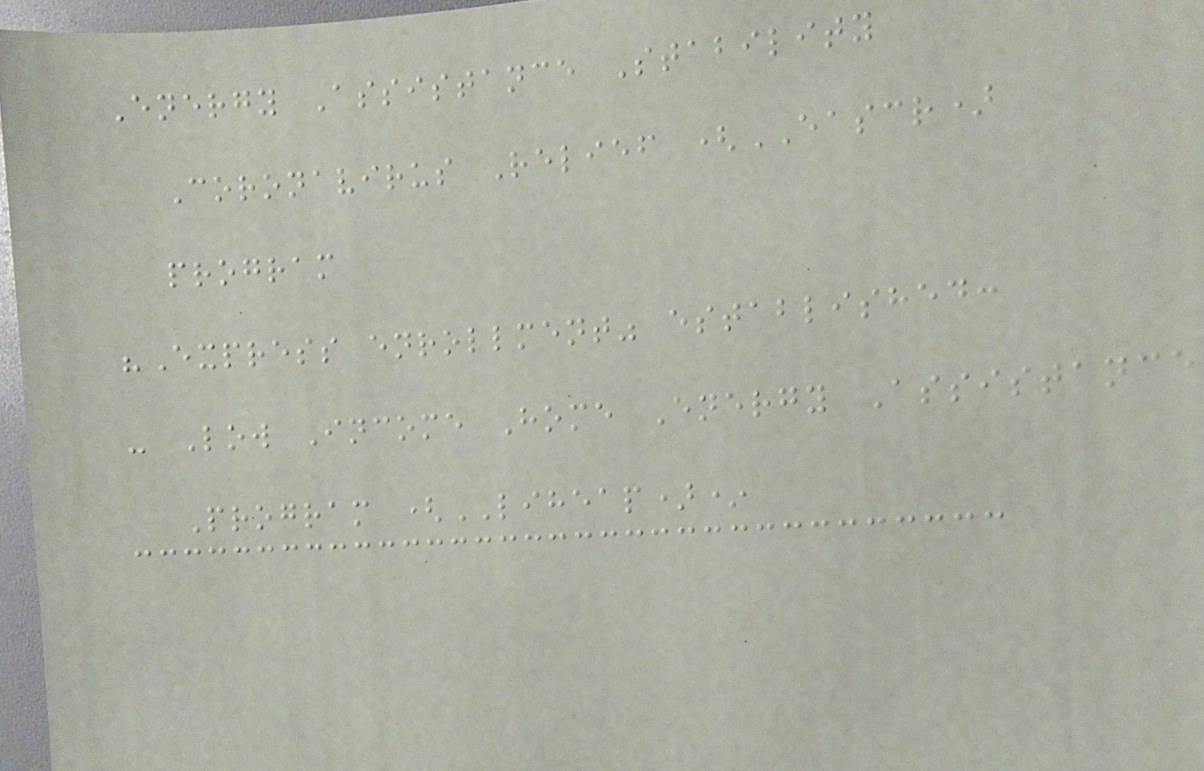Energy Assistance Stability
Coronavirus Relief (EASCR)
program
"Express enrollment" established:
- Low Income Home Energy Assistance
Program (LIHEAP)*
